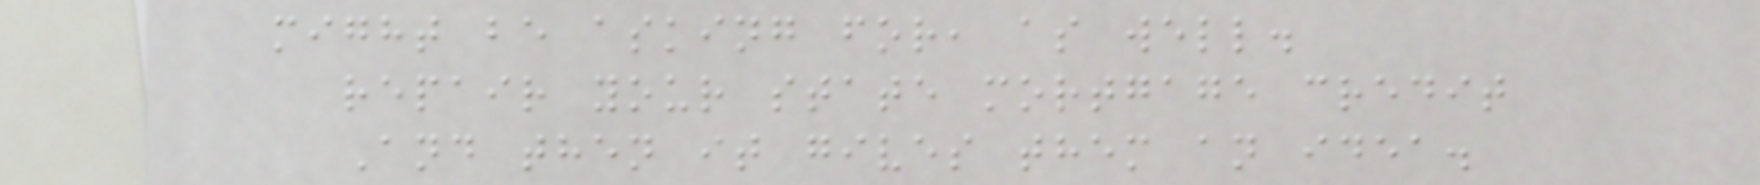might be asking for, as well.
repair your state mortgage credit
And then it gives them an idea.
